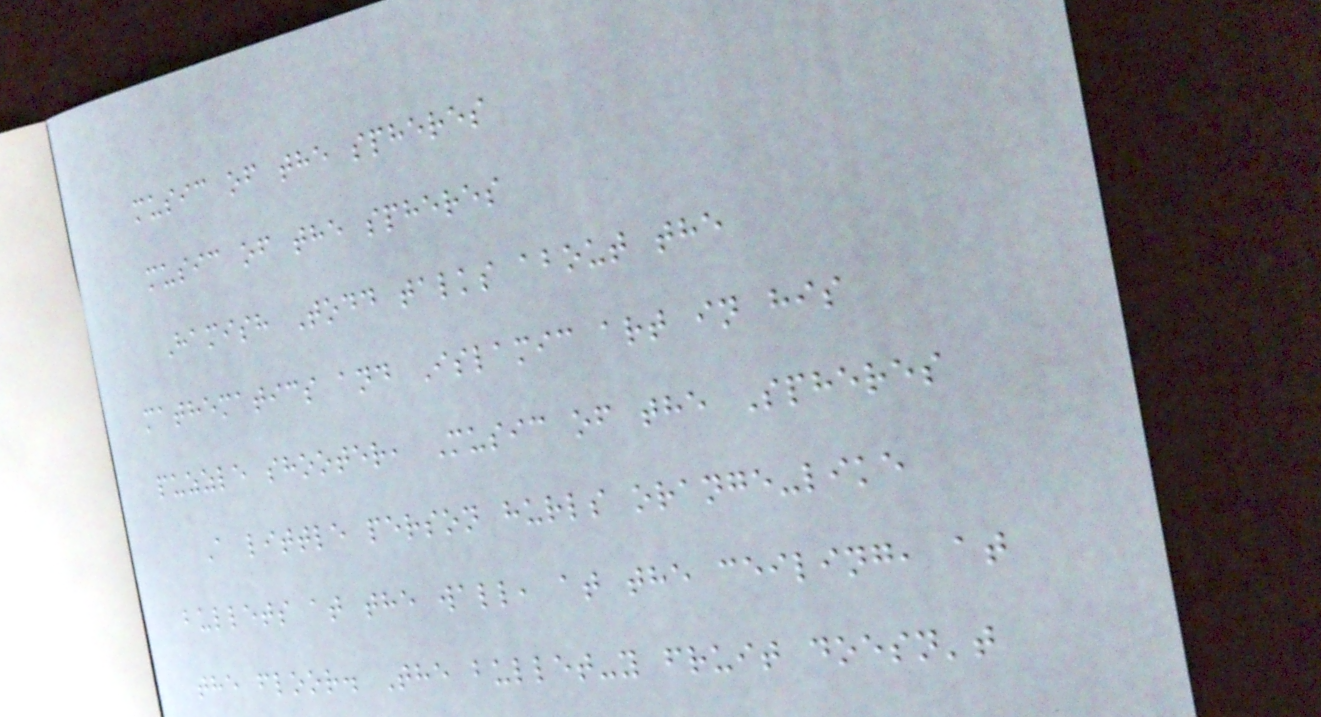music of the spheres
music of the spheres
Hamish Todd talks about the
mathematics and Islamic art in his
puzzle shooter, Music of the Spheres
A little person hurls orange-like
bullets at the wall, at the ceiling, at
the floor. The bullet-y fruit doesn't
